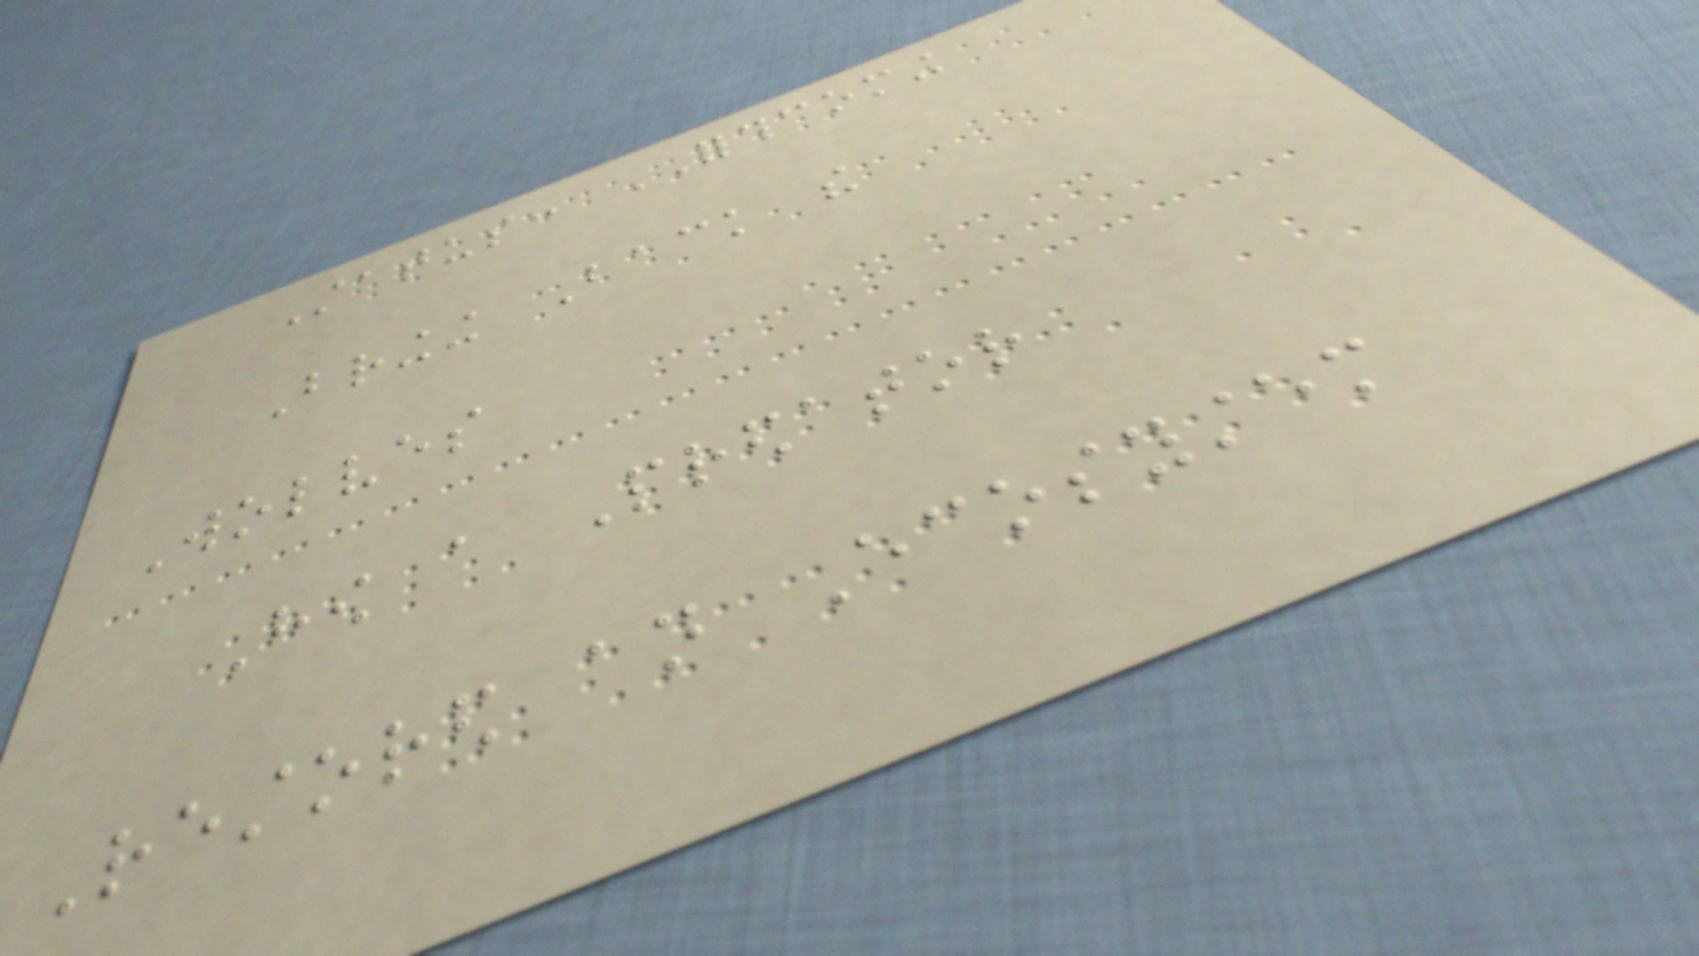Status: FORTHCOMING
Bringing Back the
Wolves
How a Predator
Restored an Ecosystem
